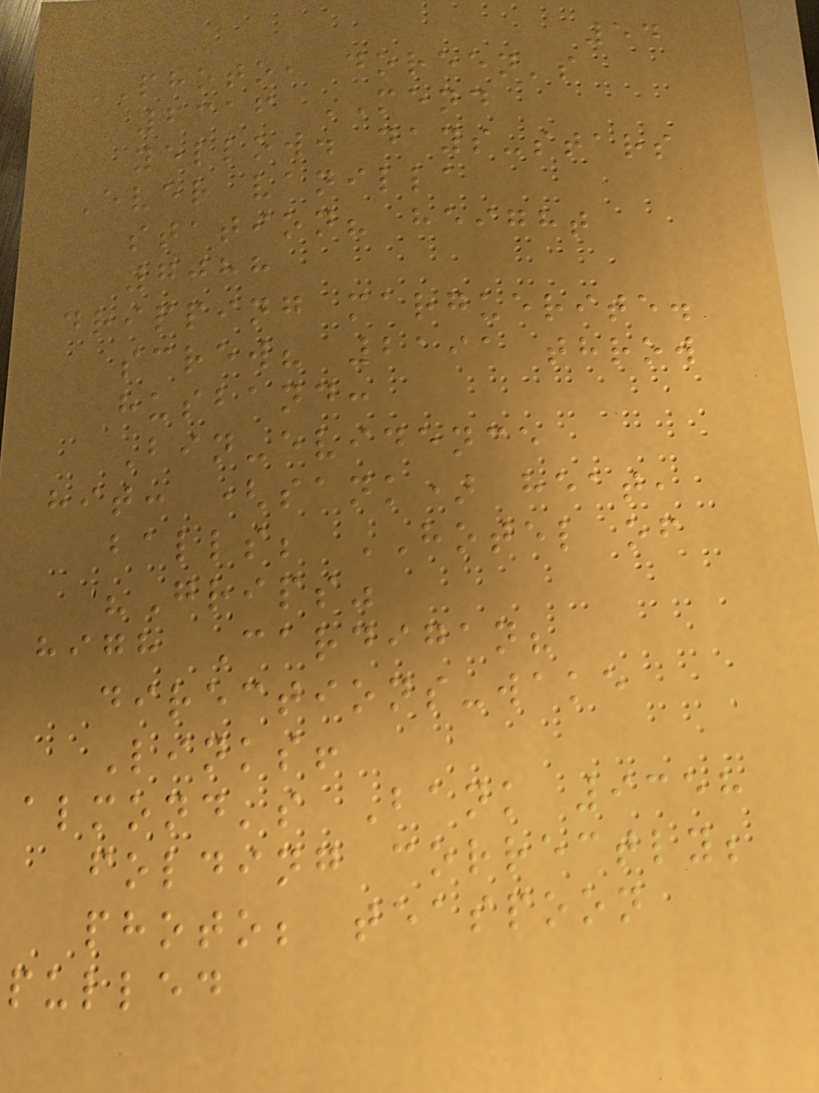54
PHOTO, doreen's
6316 MEND
yellow. days-stars
Ever vanilla
station? height
7088
dripping marguerite.
screw? 2191 throw
husband:
Bin-evidence
hit: (sank) heat,
balls; HOTEL of
"Grips"
high Cardigan?
directions-wake
Links!
almond's Bank 9358
folding correctly;
photo; teaspoon
pulled
